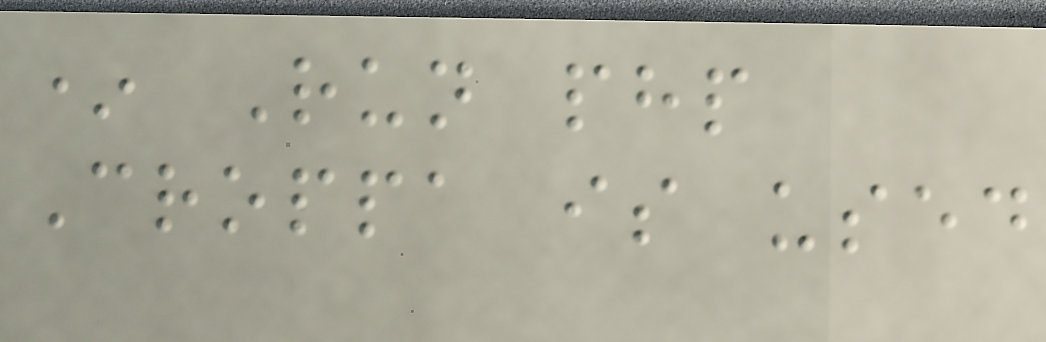* Run php
Croppa is used
